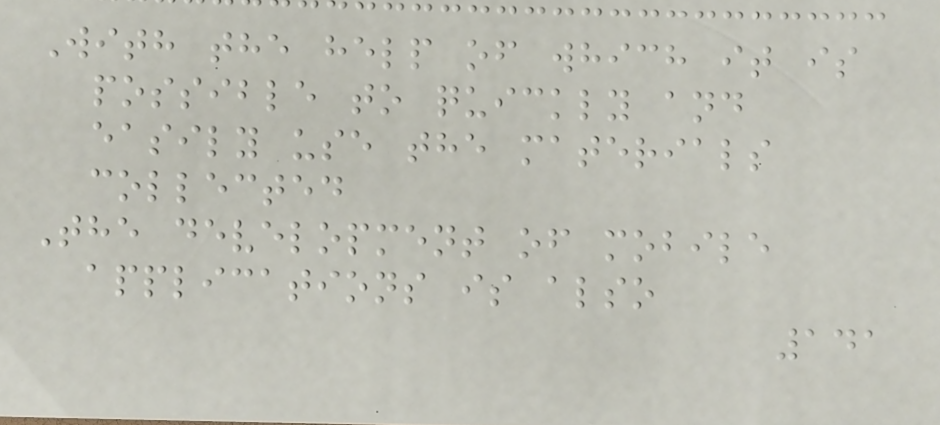With the help of which it is
possible to quickly and
easily use the materials
collected
The development of mobile
applications is also
141
